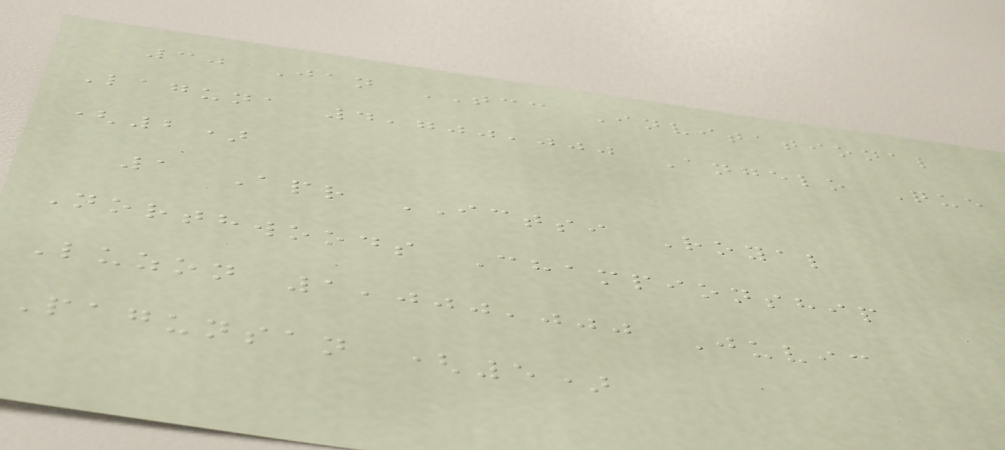30 Jan TCC Invitational
Laguna 4,700,000 Angelo Que
(2)
1 Apr ICTSI Royal
Northwoods Championship
Luzon 1,000,000 Juvic
Pagunsan (5)
